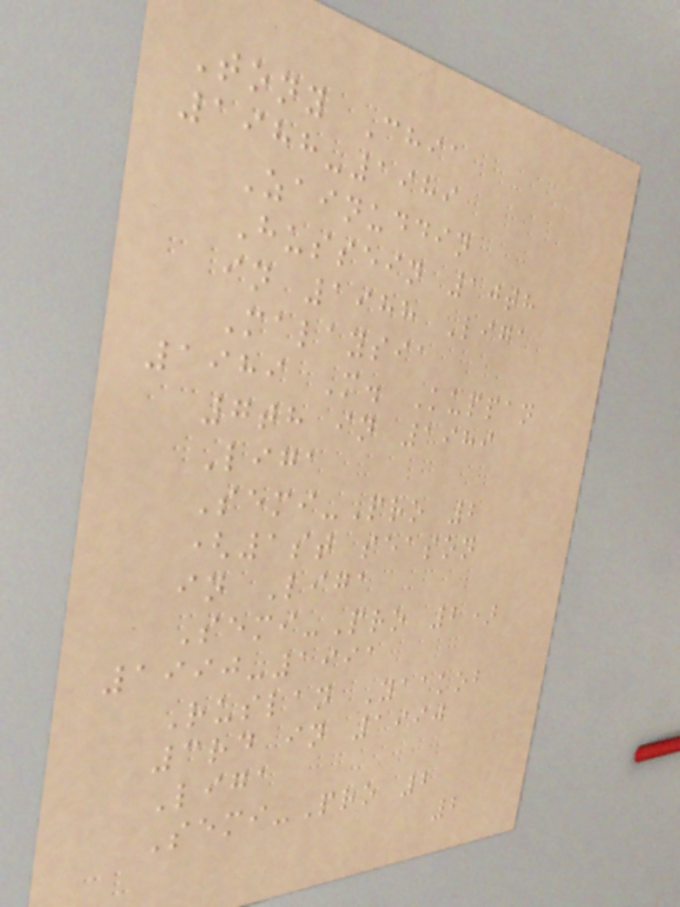Tony Chia
1988-1989
Zainuddin
Hussein 10th
in 1988 Liga
Malaysia
1989 M. Kuppan
7th in 1989
Liga
Semi-Pro 2
(1st season
in Liga
Semi-Pro 2)
1990-1991
Ruslan Yaakob
3rd in 1990
Liga
Semi-Pro 2
2
